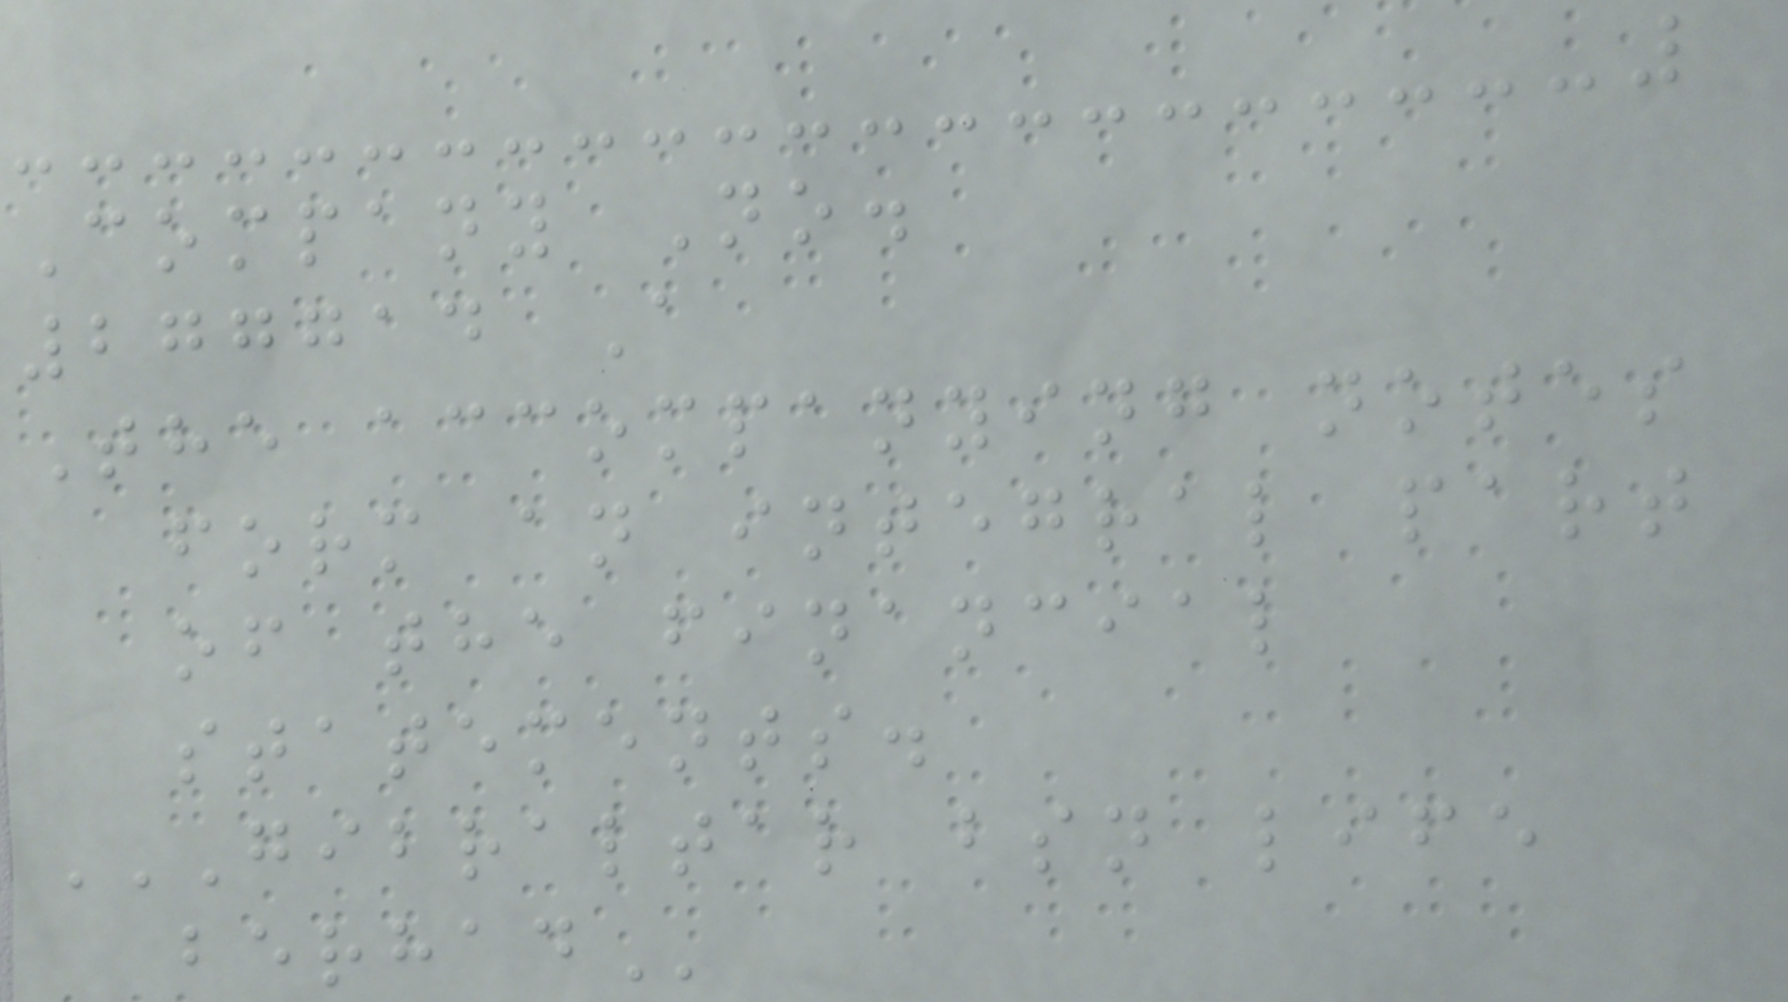Company No.
277714 A
The accompanying notes
form an integral part
of the financial
statements.
GIBRALTAR BSN LIFE
BERHAD
